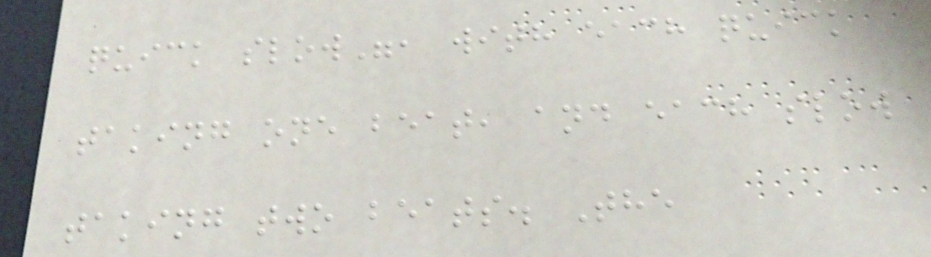quick slow", with each quick
taking one beat, and each slow
taking two beats. The
